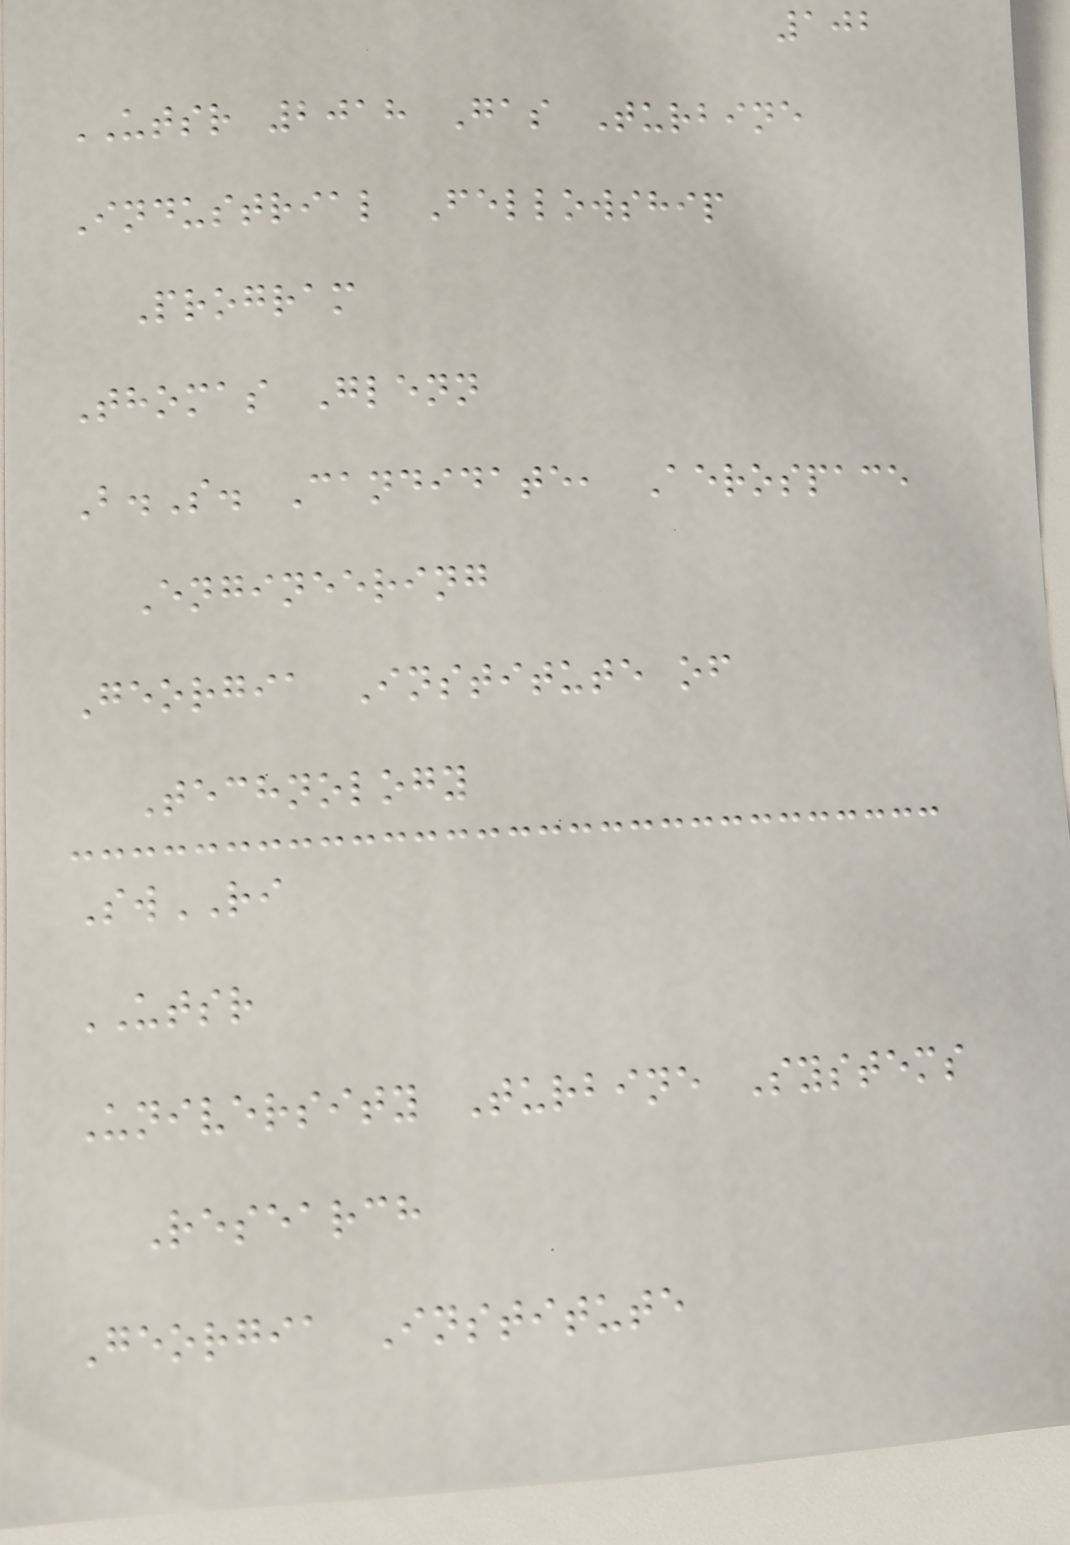102
UTSR 2018 Gas Turbine
Industrial Fellowship
Program
Thomas Glenn
B.S. Candidate, Aerospace
Engineering
Georgia Institute of
Technology
SwRI
UTSR
University Turbine Systems
Research
Georgia Institute
